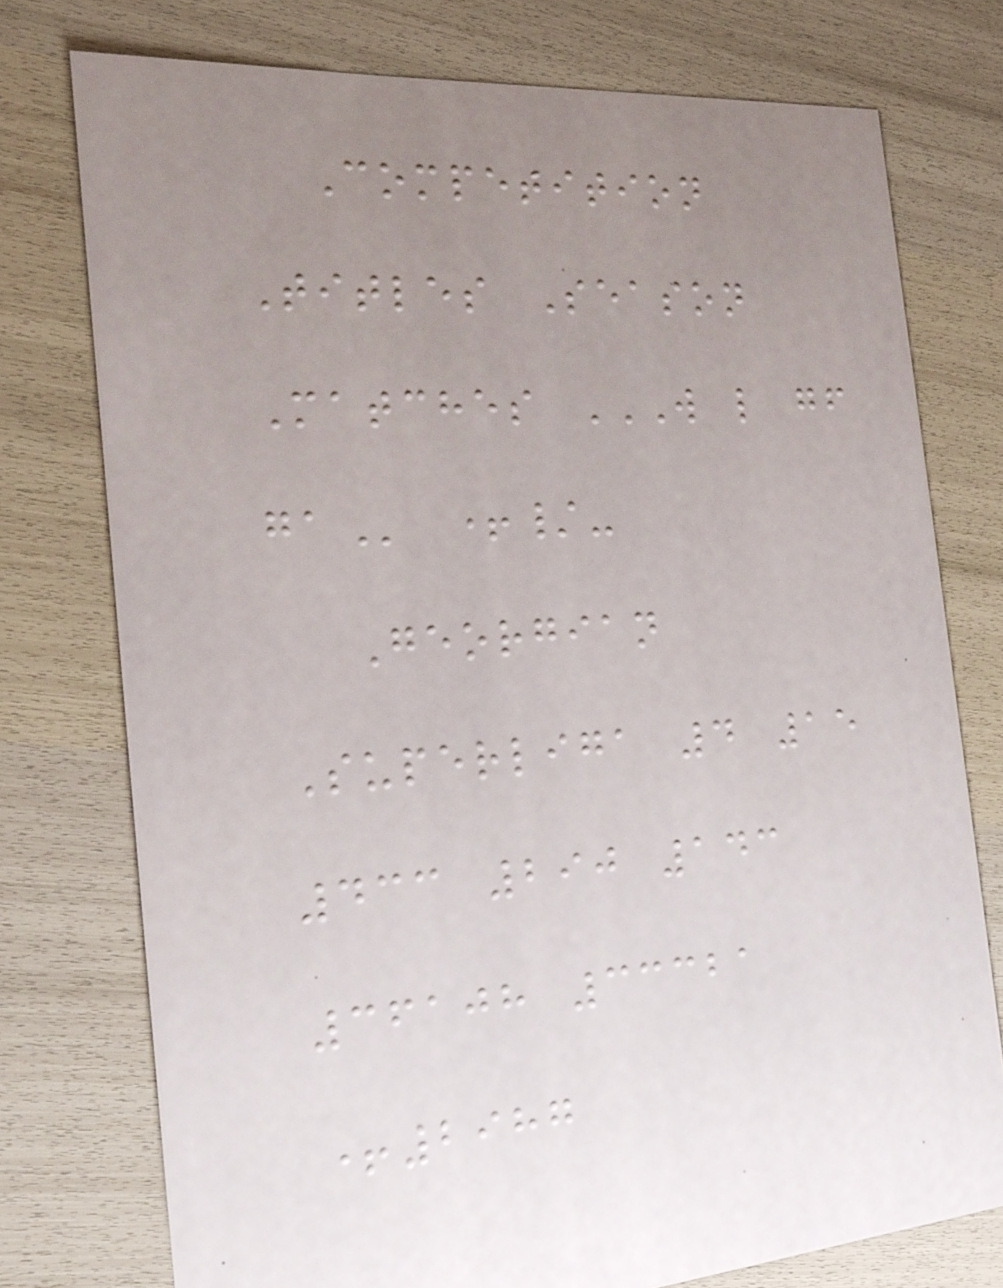Competition
Titles Season
Matches W L GF
GA +/-
Georgian
Superliga 4 15
433 290 143
36108 33321
+2987
